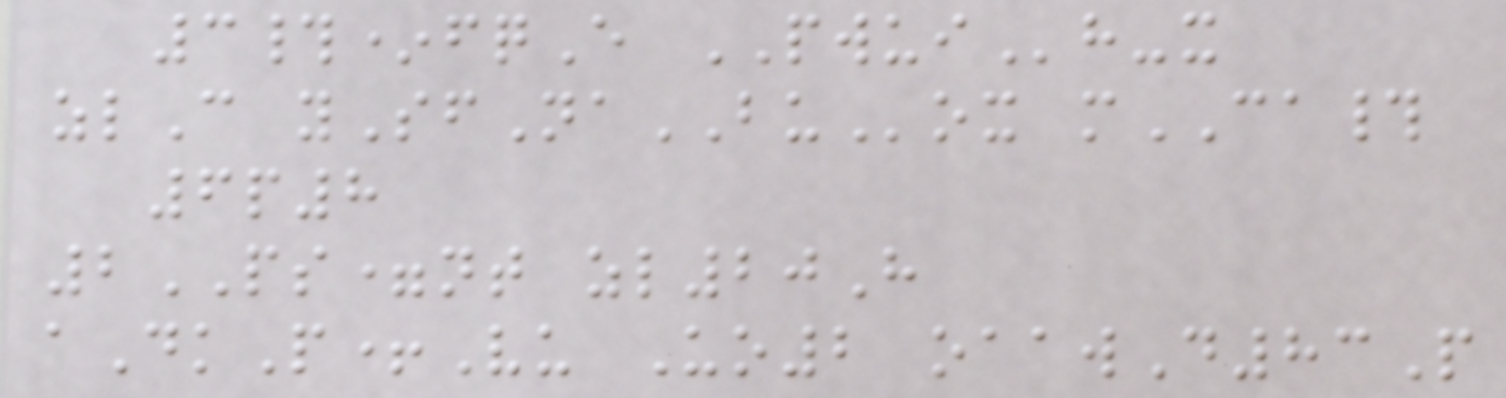3#*fqE PWUIh-x
zlC ySfNaBUox mCA#
6p8
2PS=nt zl20H
aDkP+Vu Uo2 oaawD83P
